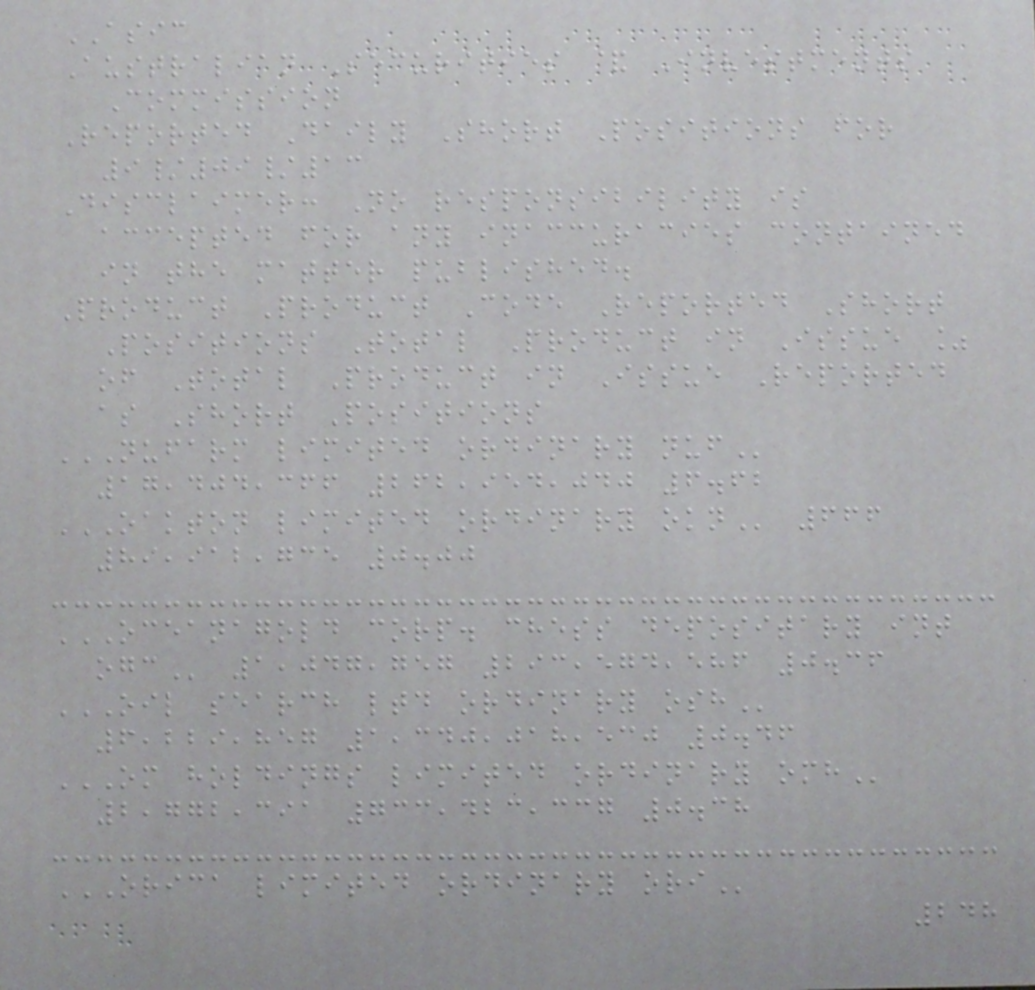ASIC
Australian Securities & Investments
Commission
Reported Daily Short Positions for
9/09/13
Disclaimer: No responsibility is
accepted for any inaccuracies contained
in the matter published.
Product Product Code Reported Short
Positions Total Product in Issue %
of Total Product in Issue Reported
as Short Positions
NUFARM LIMITED ORDINARY NUF
17,404,366 262,954,040 6.62
OAKTON LIMITED ORDINARY OKN 666
89,912,735 0.00
OCEANAGOLD CORP. CHESS DEPOSITARY INT
OGC 1,047,757 293,574,586 0.36
OIL SEARCH LTD ORDINARY OSH
6,229,857 1,340,018,530 0.46
OM HOLDINGS LIMITED ORDINARY OMH
2,772,391 733,423,337 0.38
ORICA LIMITED ORDINARY ORI
248
